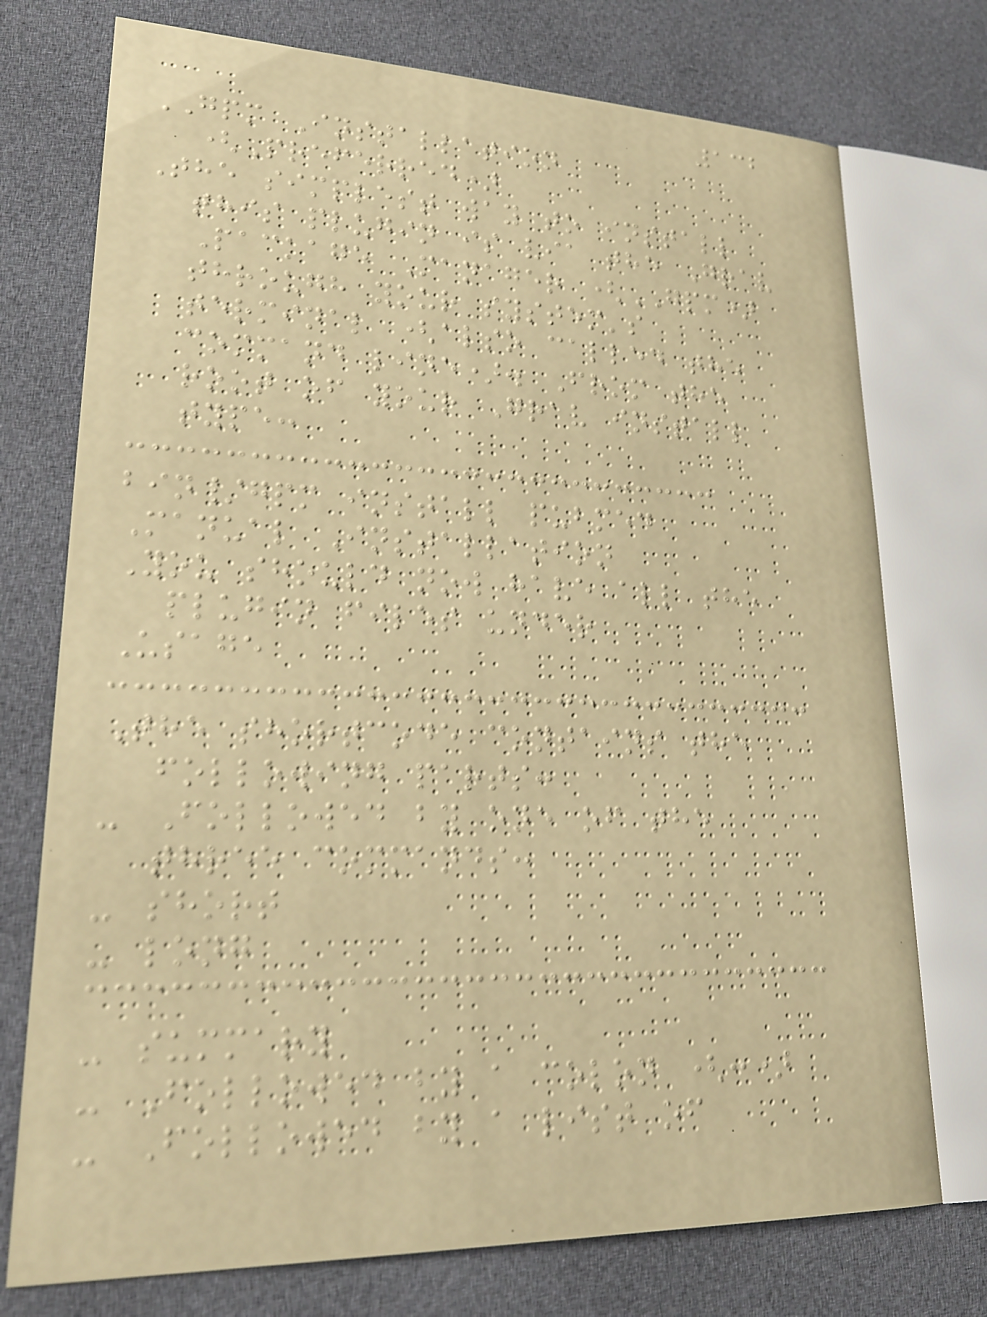132
GPM Installation
(Preferred)
The simplest way to install
this plugin is via the Grav
Package Manager (GPM)
through your system's
terminal (also called the
command line). From the
root of your Grav install
type:
bin/gpm install pubmed
Manual Installation
You should now have all the
plugin files under
Usage
The shortcode contains the
following parts:
- Followed by one of the
three commands:
- short
- long
- summary
- Followed by a colon (:)
- Followed by a list of
